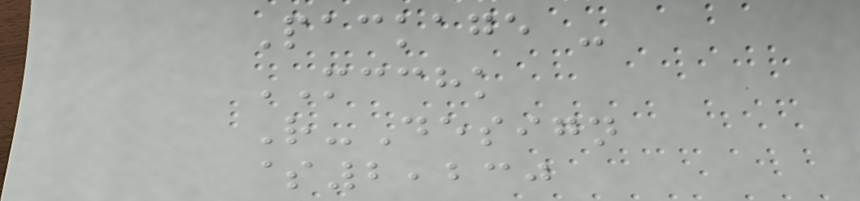Package -
MCCHK
R-Design
$2,230
